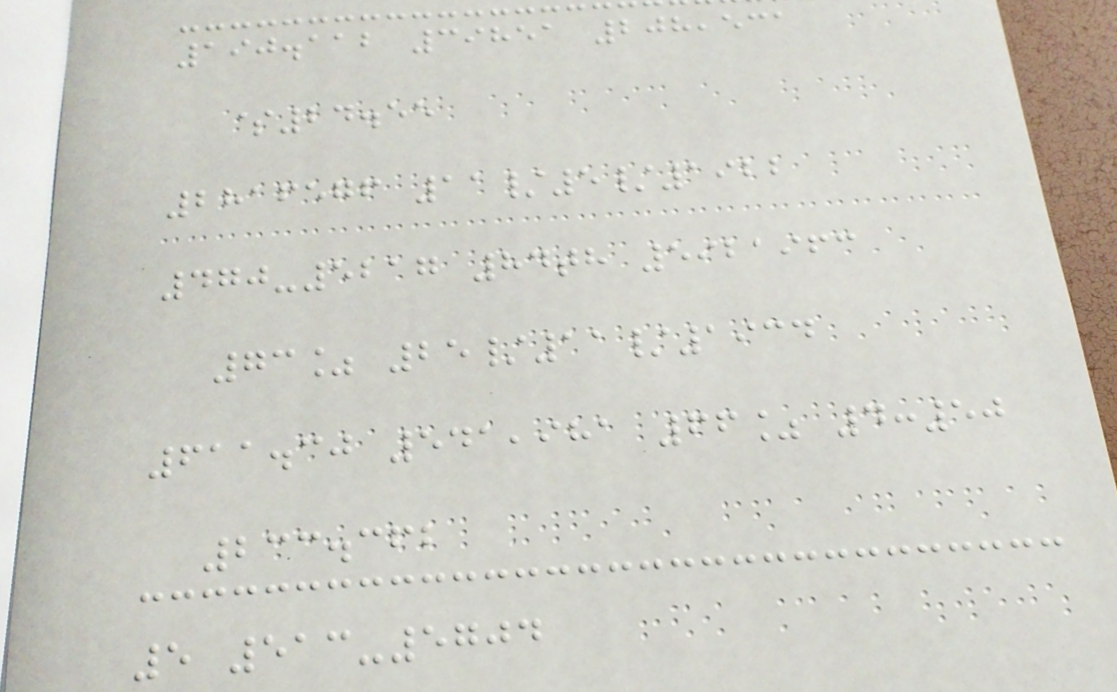190.112 39851 208,531
$24.55
2816576 11/5/1922
470-5217 84th 5921963
73% 25/11/1934
611.30 541,981 66% 4:50
233.362
5 513-5704
